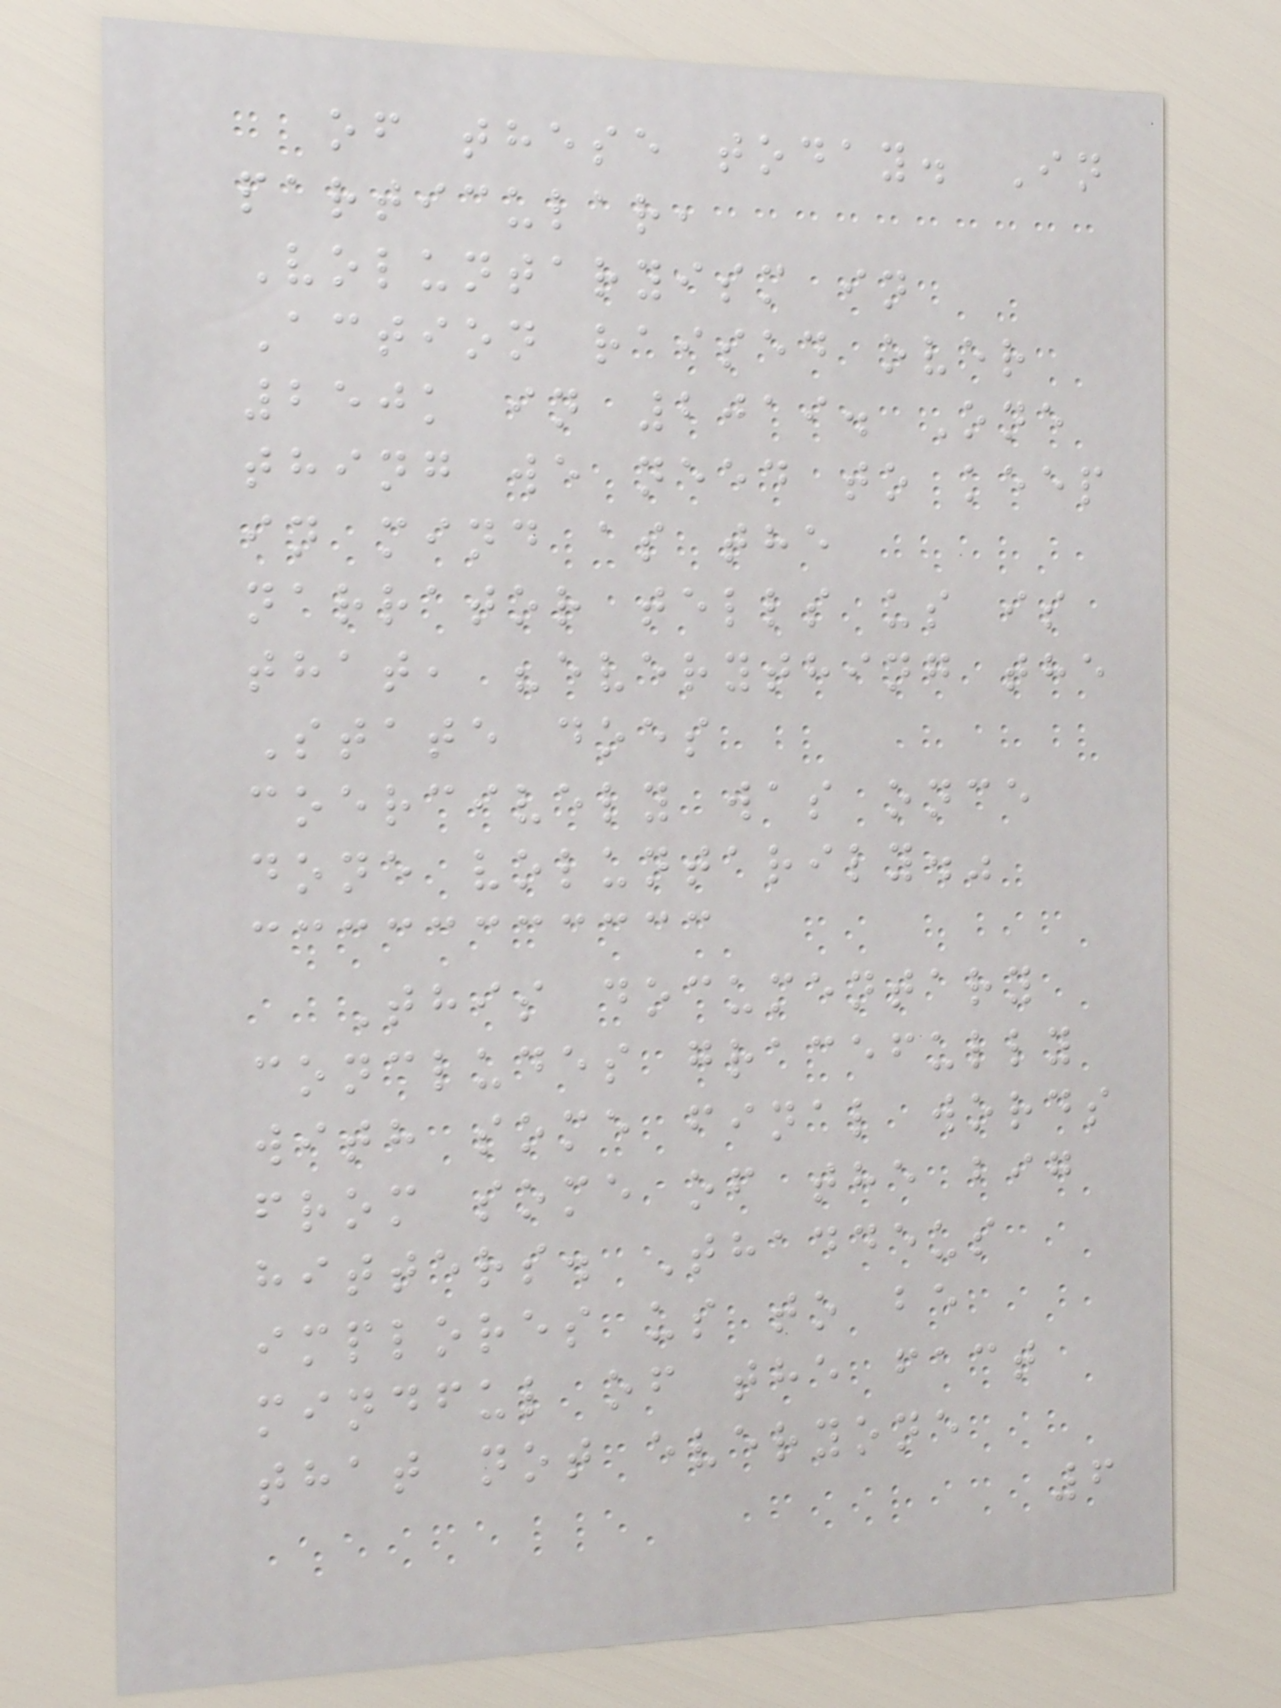of these today. In
particular,
Voluntaryism in
Action raised over
250k in 2019. One
thing we need to keep
in mind as the
narrator tells us is
that, "everything the
State does
coercively was once
done voluntarily."
This documentary
concludes gracefully
with some final words
from some of the big
hitters. Thaddeus
implores us to be
mindful of the fact
that not everyone
6
